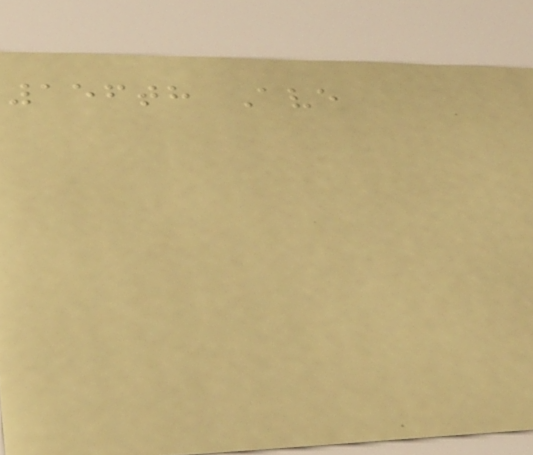156th Ave
